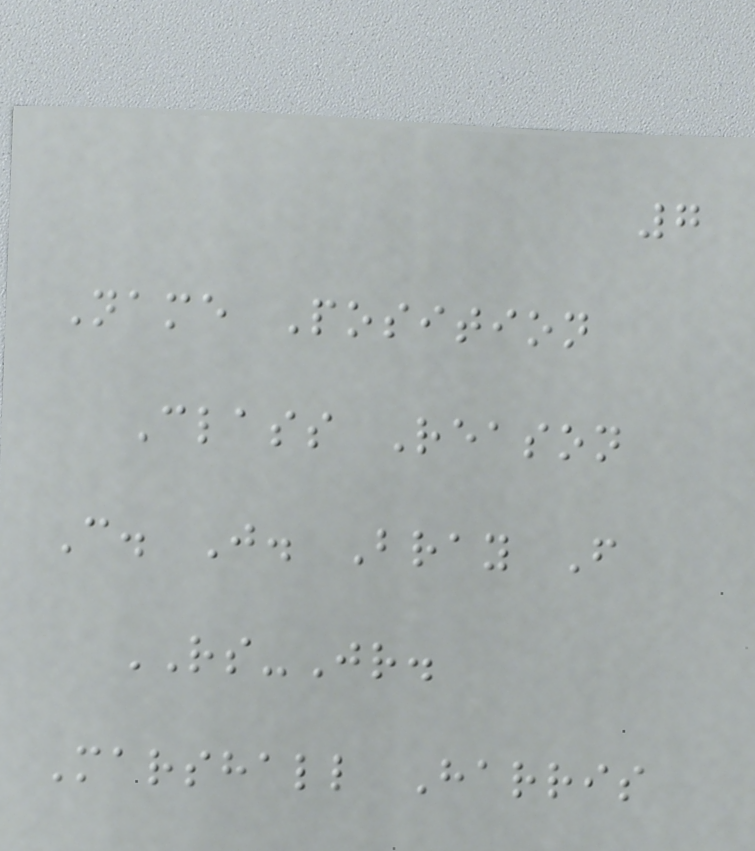7
Name Position
Class Reason
C. J. Bray F
RS-Jr.
Marshall Harris
